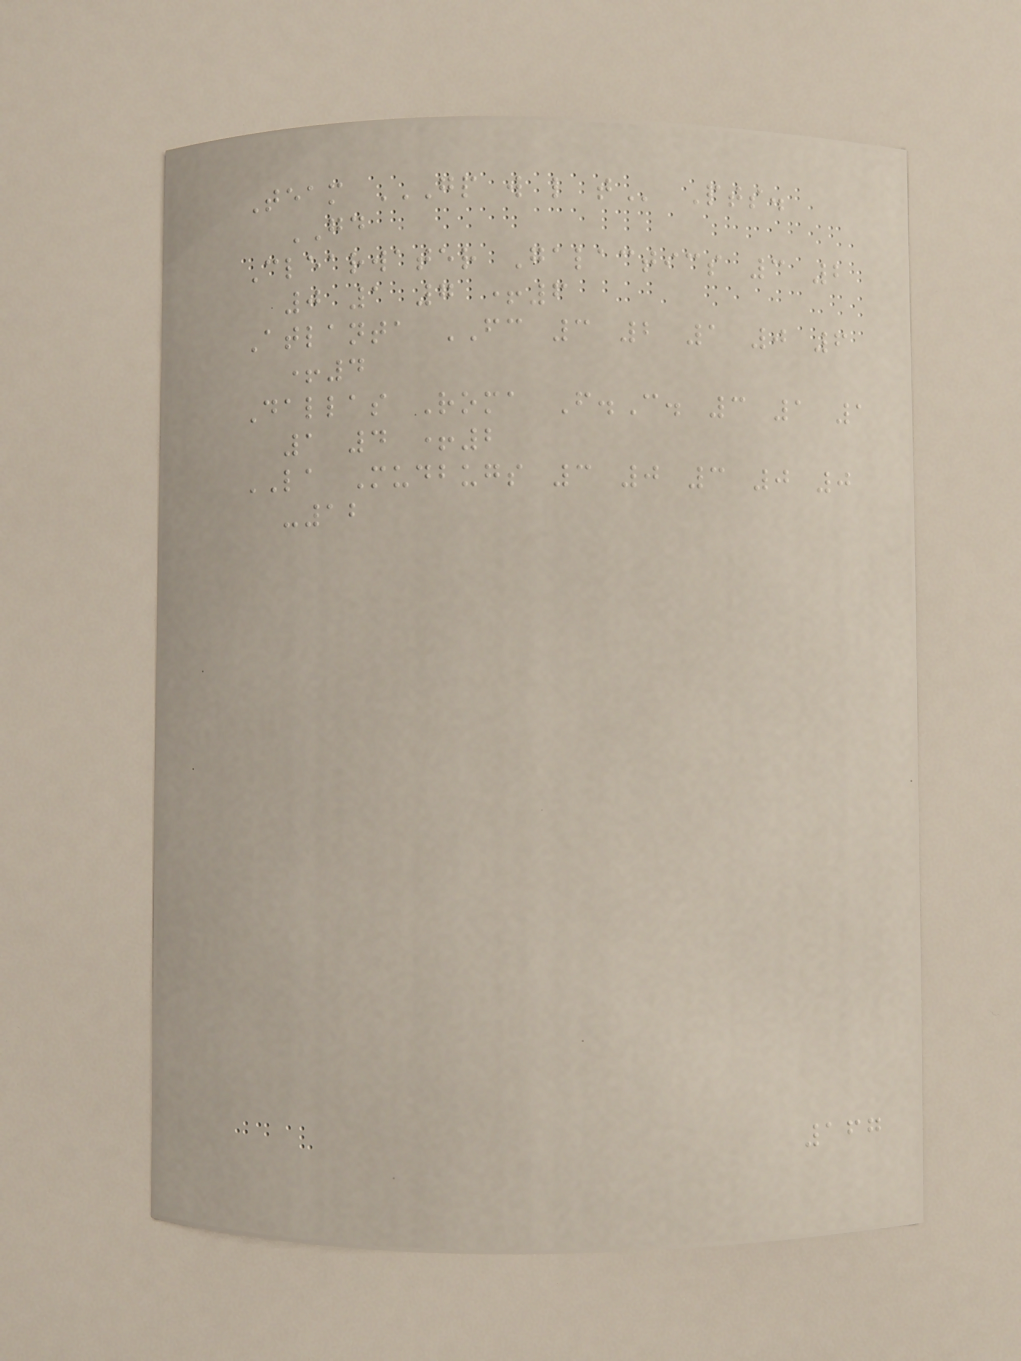Team GP W L T Pts.
GD
Clearwater Galactics 3 2
0 1 7 +6
Atlanta FC 3 2 1 0 6
+4
Dallas Roma F.C. 3 1 1
1 4 +2
LA Mudbugs 3 0 3 0 0
-12
167
